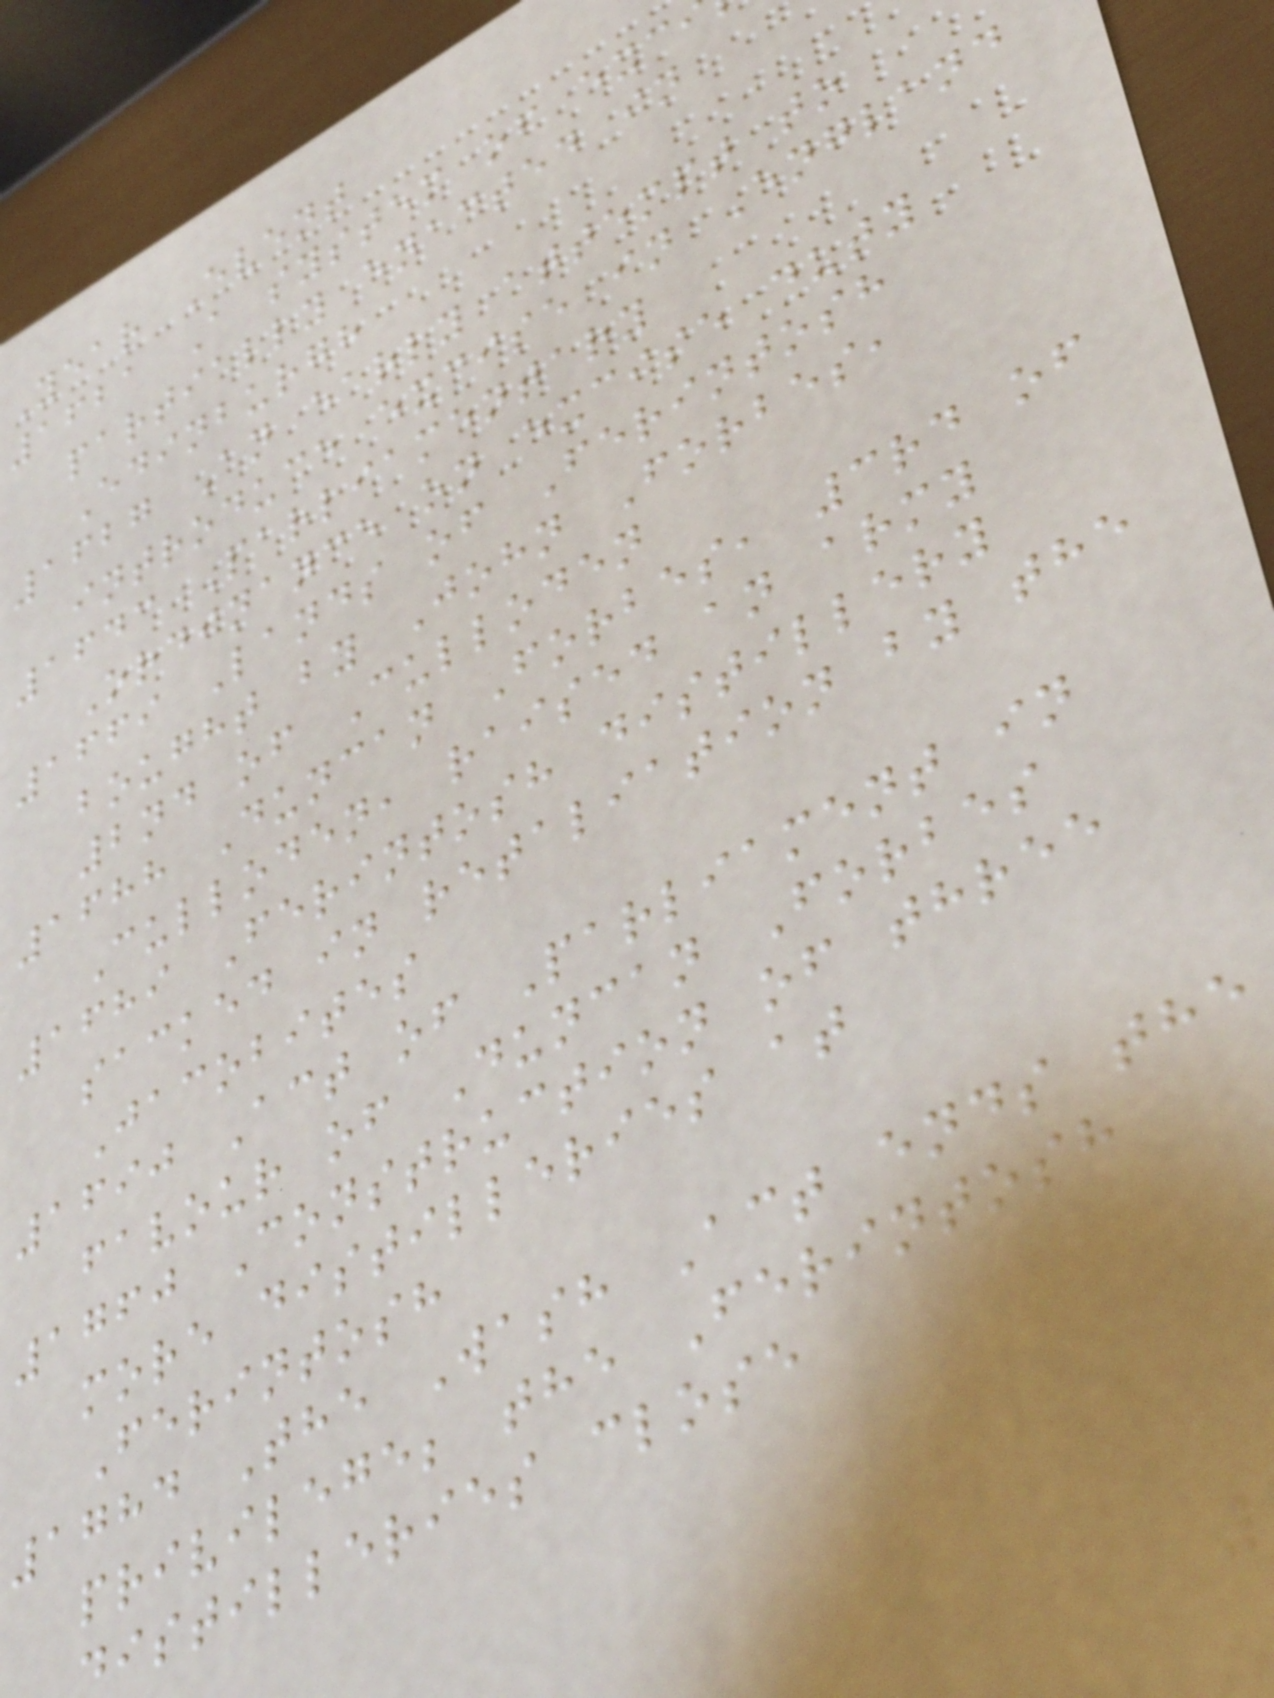Year Event
1621 A system of exc
partially enacted in
Edinburgh
1627 An early attempt to
introduce excise in England
1643 Parliamentary
Ordinance on excise duty
1669 Lands of Ferintosh
bought by John Forbes,
2nd of Culloden
1688 Duncan Forbes, 3rd of
Culloden, raised an army
1689 Ferintosh distillery
sacked in retaliation by the
Jacobites
1690 Act of Parliament in
favour of Duncan Forbes
1760 Construction of three
more distilleries at
Ferintosh
1784 The Wash Act ends the
privilege; the Ferintosh
istilleries close
